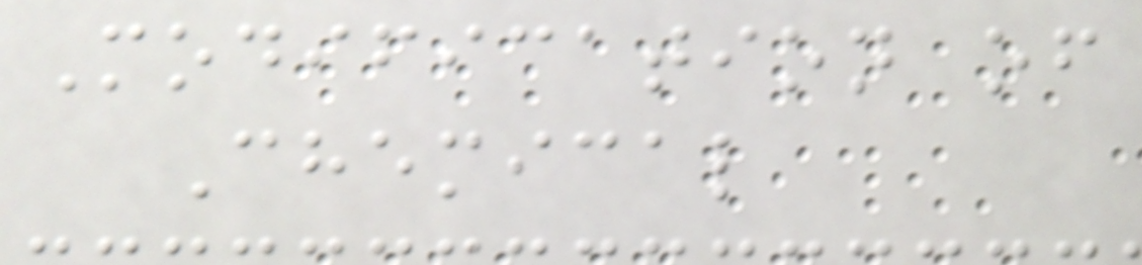Modification of
Chemical
